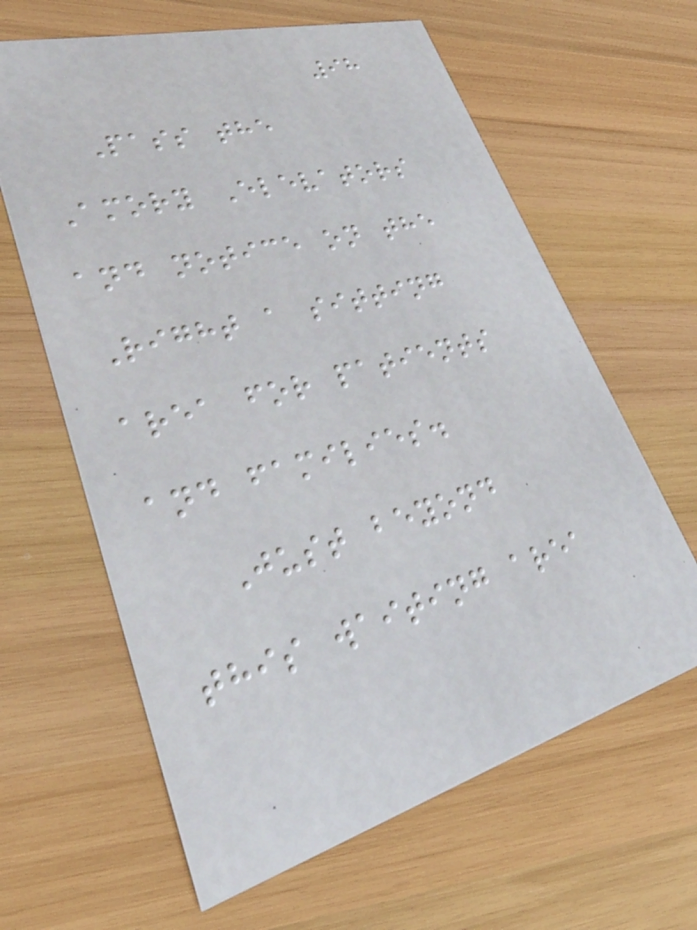98
Pass the
Amory Elevators
and notice on the
Right a sitting
area for patients
and families.
Just beyond
this waiting area
